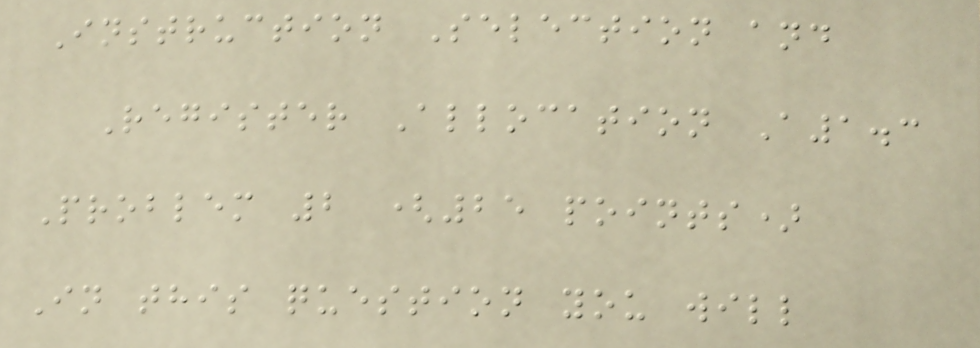Instruction Selection and
Register Allocation A1.3
Problem 2 (25 points)
In this question you will
